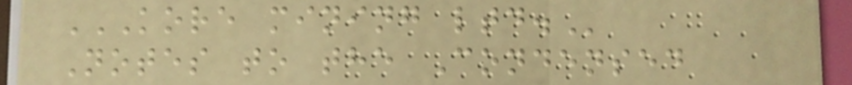KORE MINING LTD.
Notes to the Condensed
